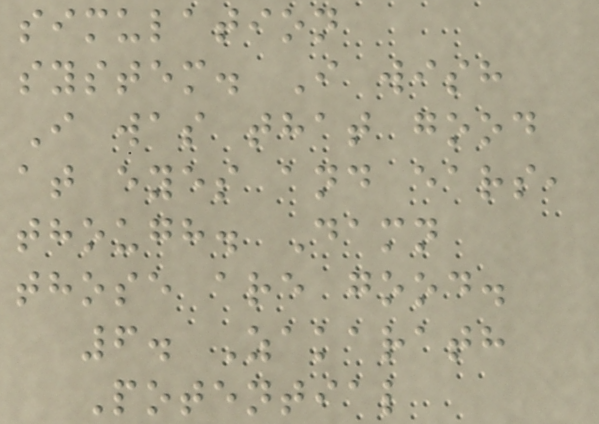simulation
system. I wish
I was that good
at eyes and ears,
though. Damn
those are good.
6. Zakarath
Potential
